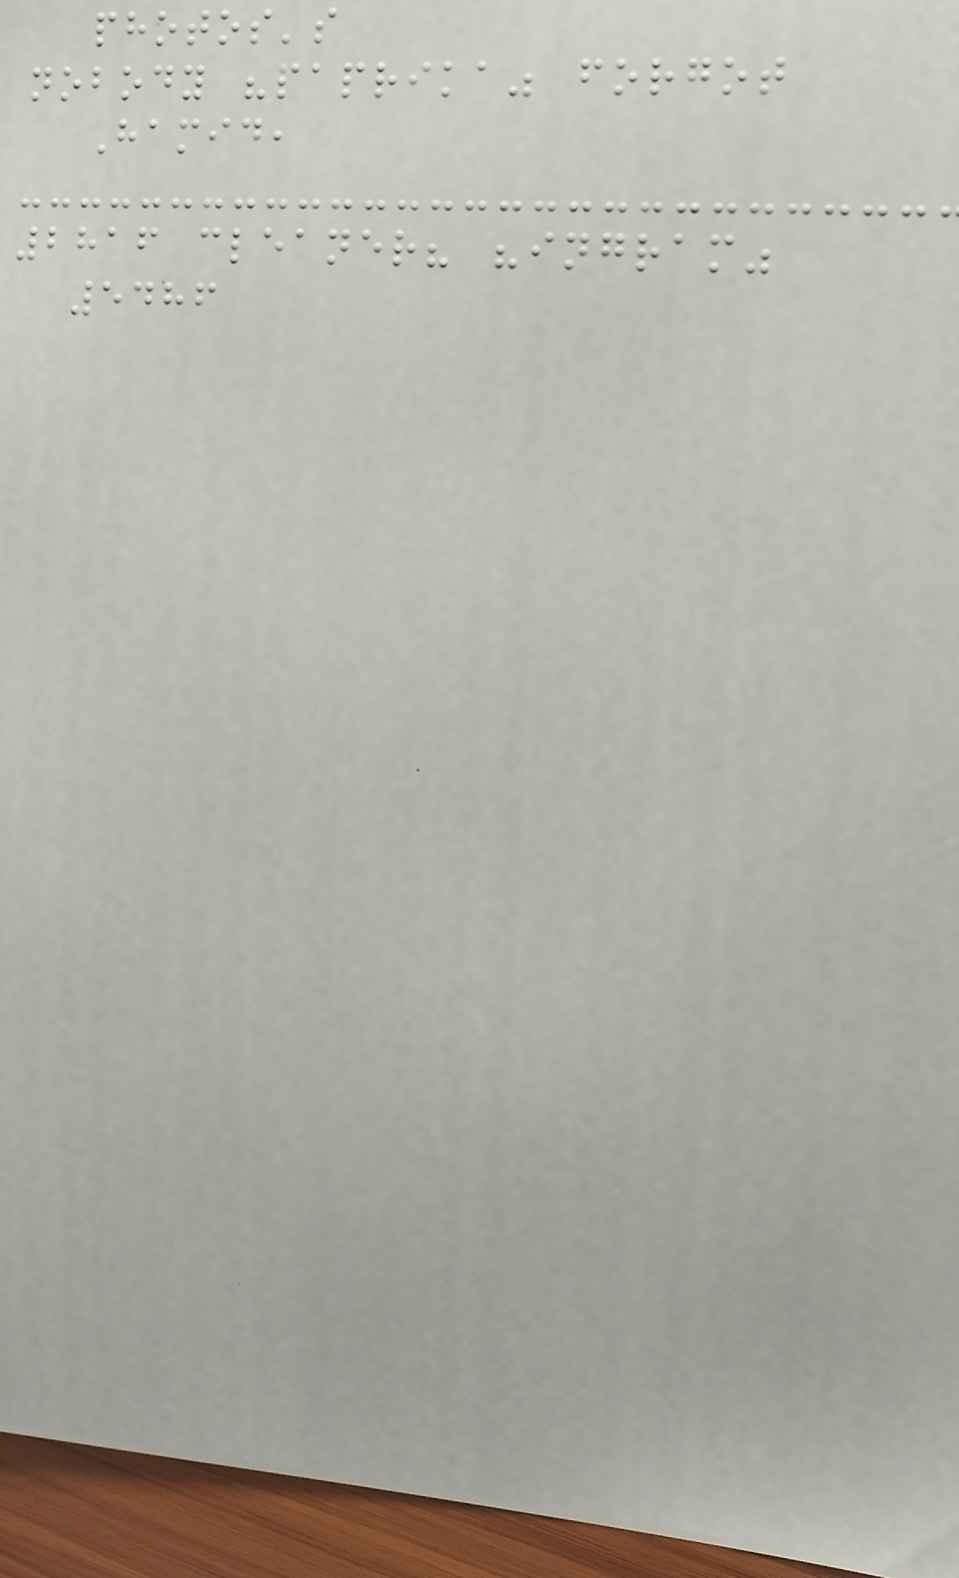photos's
nobody "paprika" forgot
Hamid,
2816 cleaner? "ingram"
5486
